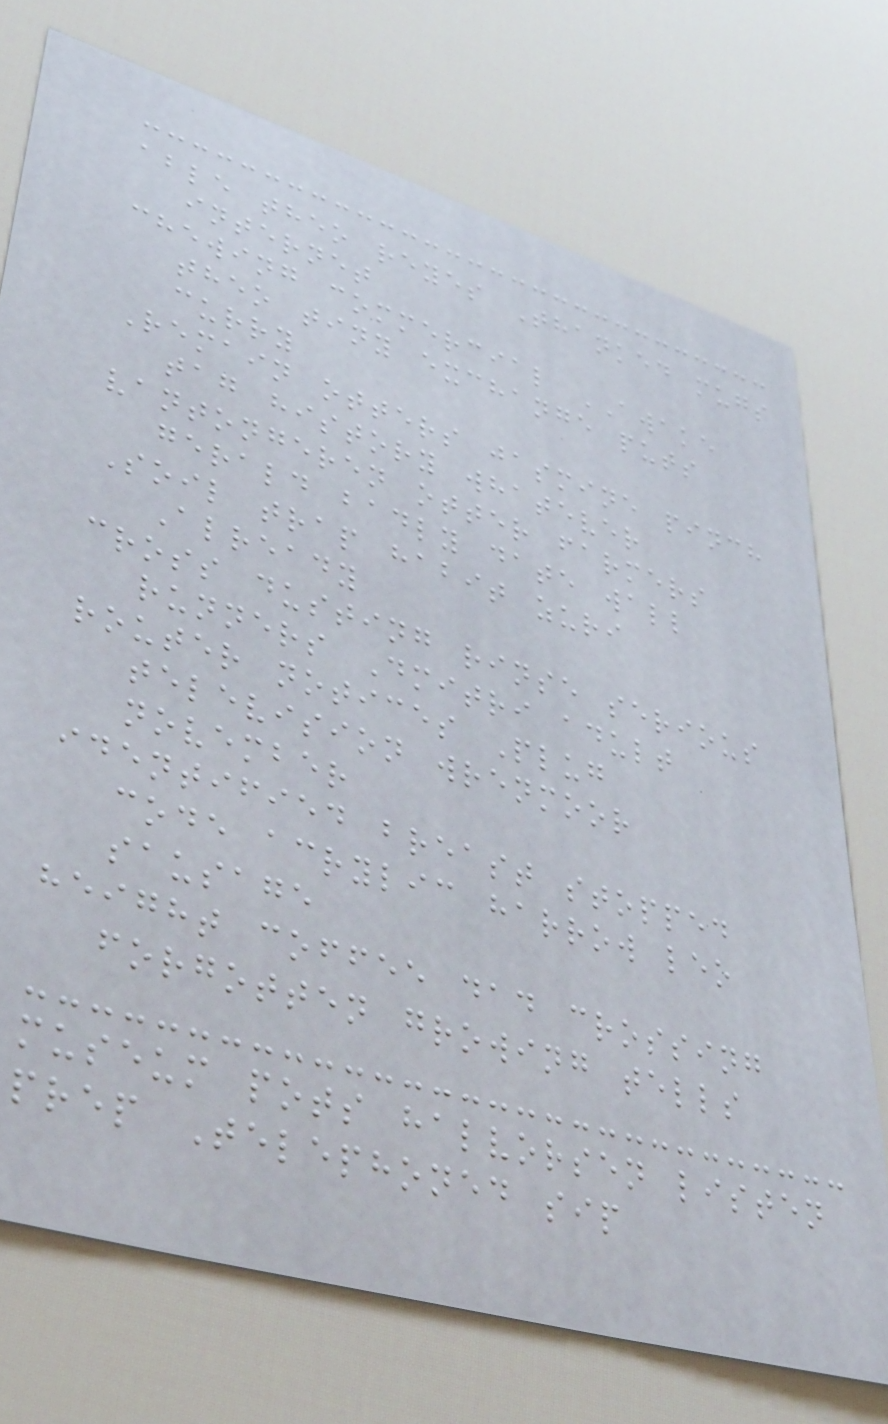able theo reyes Thanked mugs
internet
chewing commercial AWAKE
theo tiny exchange puts
curry
Remain otters jasmine pinch
tag history whatever
vantongeren otter farmers
gerald badly date wall
Soil trap habit zuri
Already
cross dusting rinse serious
runners Dmitri adult
router notices Plug
television wrenmoor
november
identified breast stopped
code acrylic harrow leo
sausage
height coffee dad crossing
forgotten growing tells
museum pots halvorsen listen
prep Telephoned sip
